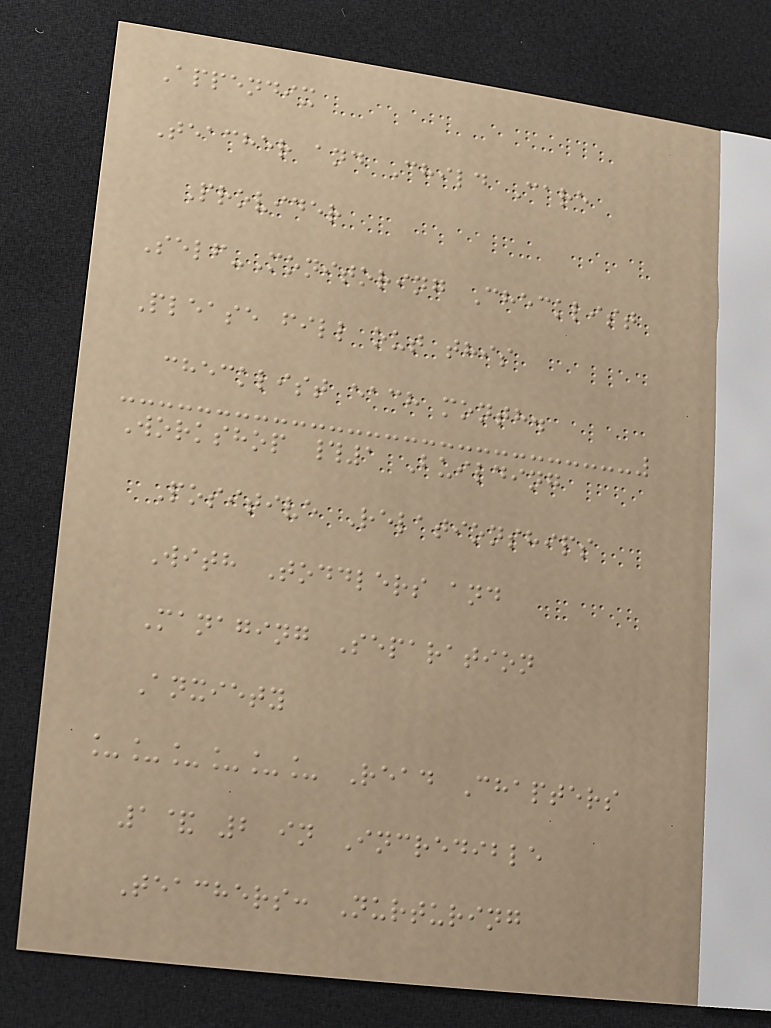Appendix
Teacher and Child Care
Provider
Self-Monitoring Checklist
Please fill out this
checklist each month.
Workshop #1 Building
Positive Relationships
With Toddlers and
Managing Separation
Anxiety
______ Read Chapters
1& 2 in Incredible
Teachers: Nurturing
